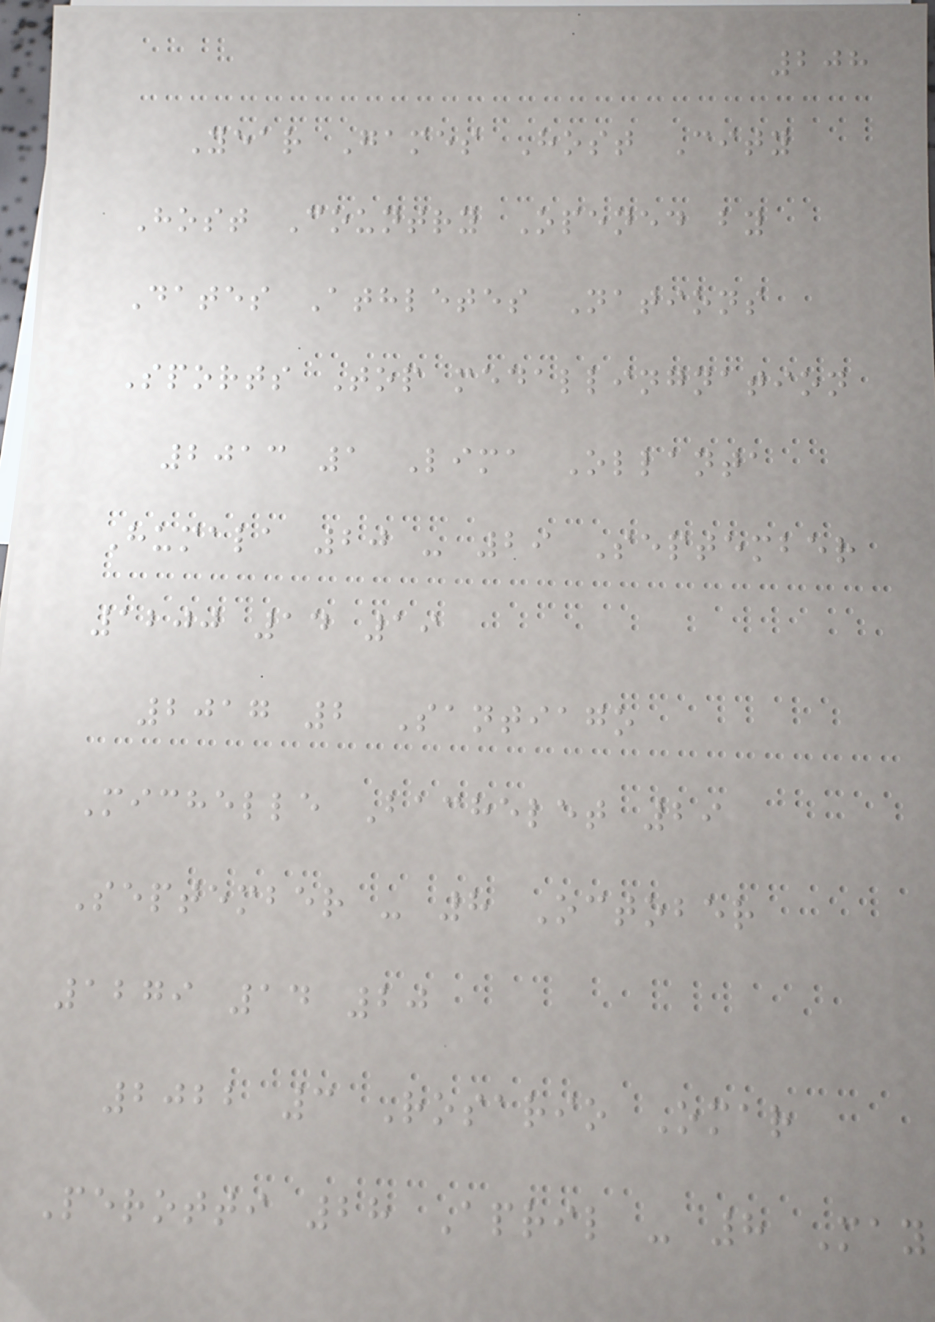208
Year Games Host City
Host Country Opened by
Dates Athletes Nations
Sports Top medallingnation
2013 1 Lima Ollanta
Humala 20 - 29 September
1200 14 19
2017 2 Santiago
Michelle Bachelet 29
September - 8 October
1279 14 20
2022 3 Rosario Omar
Perotti 28 April - 8 May
